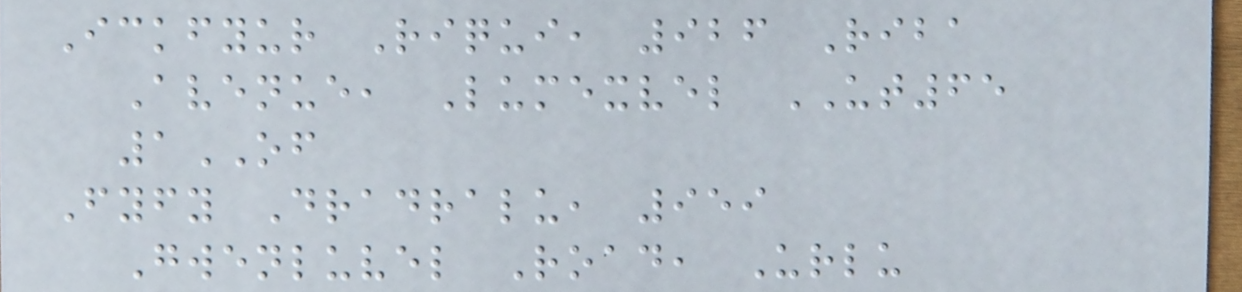Ickfyur Riqui, 926 Riba
Avenue, Lumexvel UT65
1OF
Fyfy Dradralu, 959
Gwenluvel Road, Urlu
